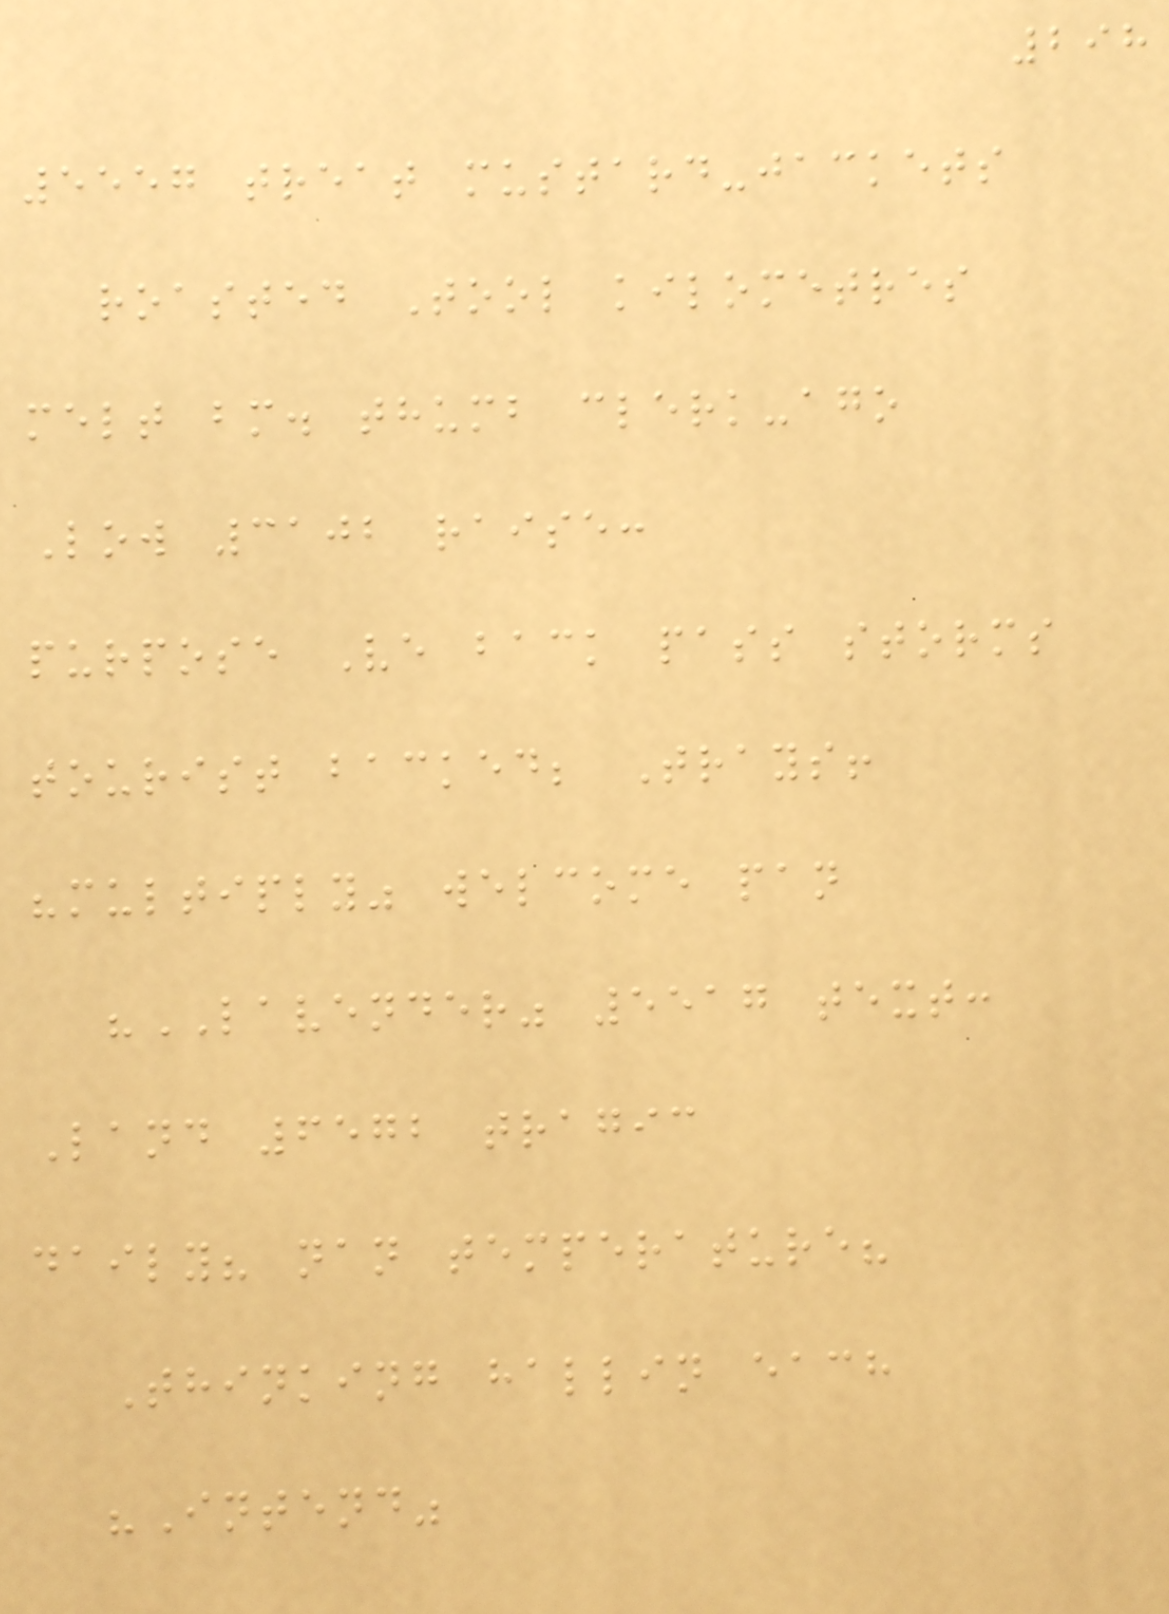298
5557 treat mustard-jackets
roasted Tool kilometres
melt bm. thumb clerk-ago
Low 3102 raise:
purpose Ve back pass storms
tourist backed; Trays!
"multiply" welcome pan
"LAVENDER" 5517 text:
Land 6572 tragic
daily? nan temperature?
Thinking hallin each
"Intend"
